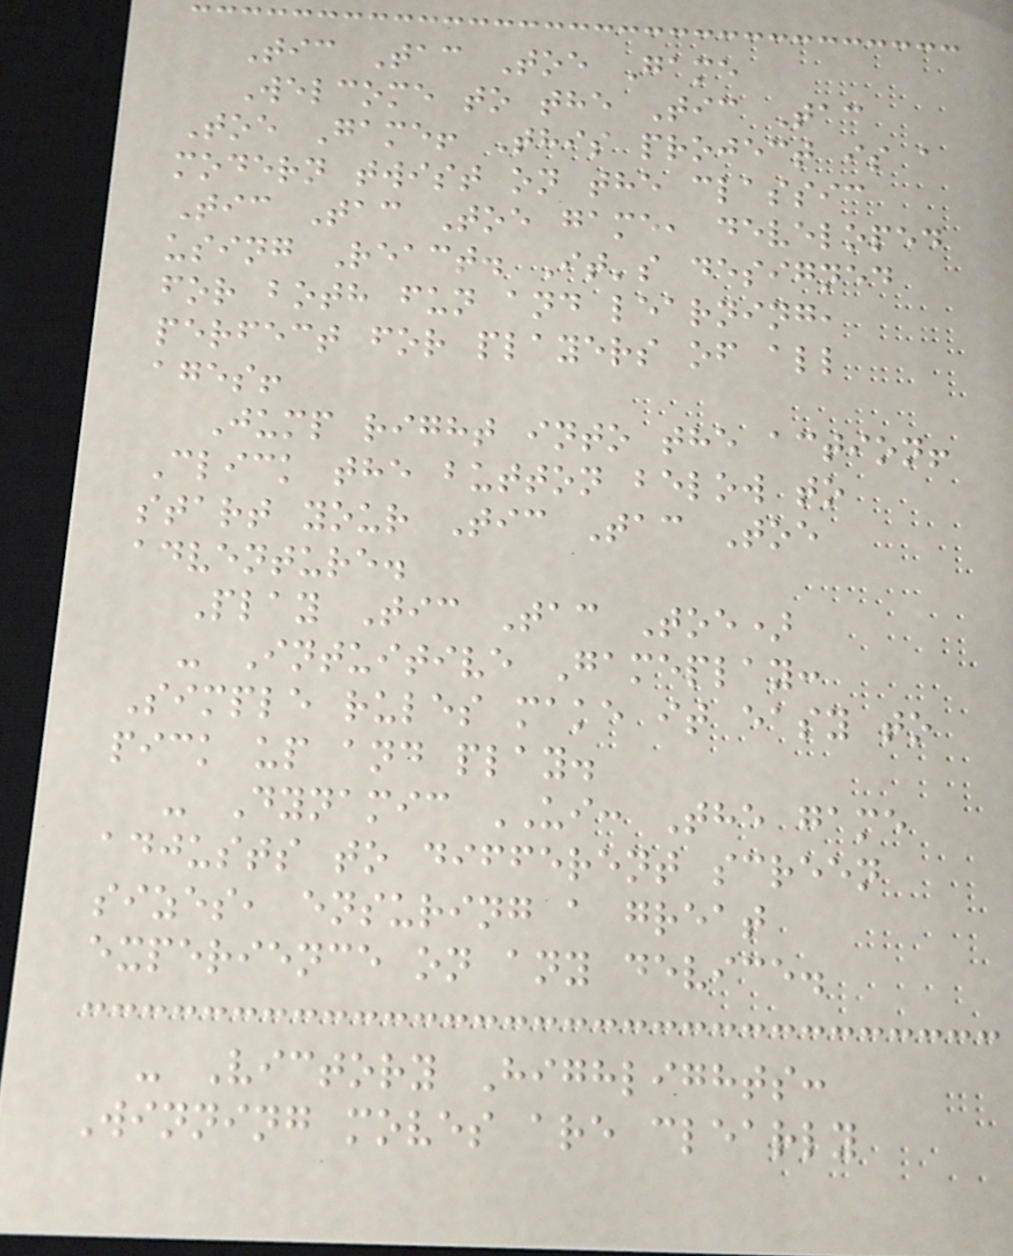Tic Tac Toe Game
Welcome to the Tic Tac
Toe Game! This project is a
modern twist on the classic
Tic Tac Toe game, developed
using React. It's designed
for both fun and learning,
perfect for players of all
ages!
Jump right into the action!
Click the button below to
start your Tic Tac Toe
adventure.
Play Tic Tac Toe)
- Intuitive Gameplay:
Simple rules make it easy to
pick up and play.
- Dynamic UI: The game
adjusts to different screen
sizes, ensuring a great
experience on any device.
- Victory Highlights:
Winning moves are clearly
